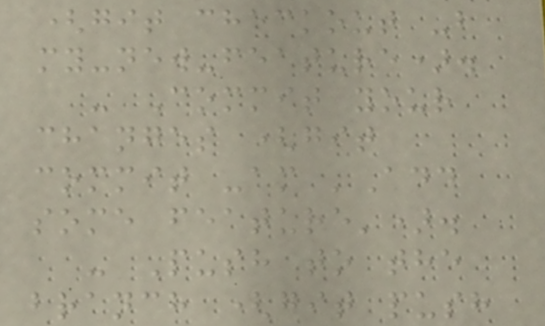(git checkout -b
my-new-feature).
- Commit your
changes (git
commit -am 'Add
some feature').
- Push to the
branch (git push
